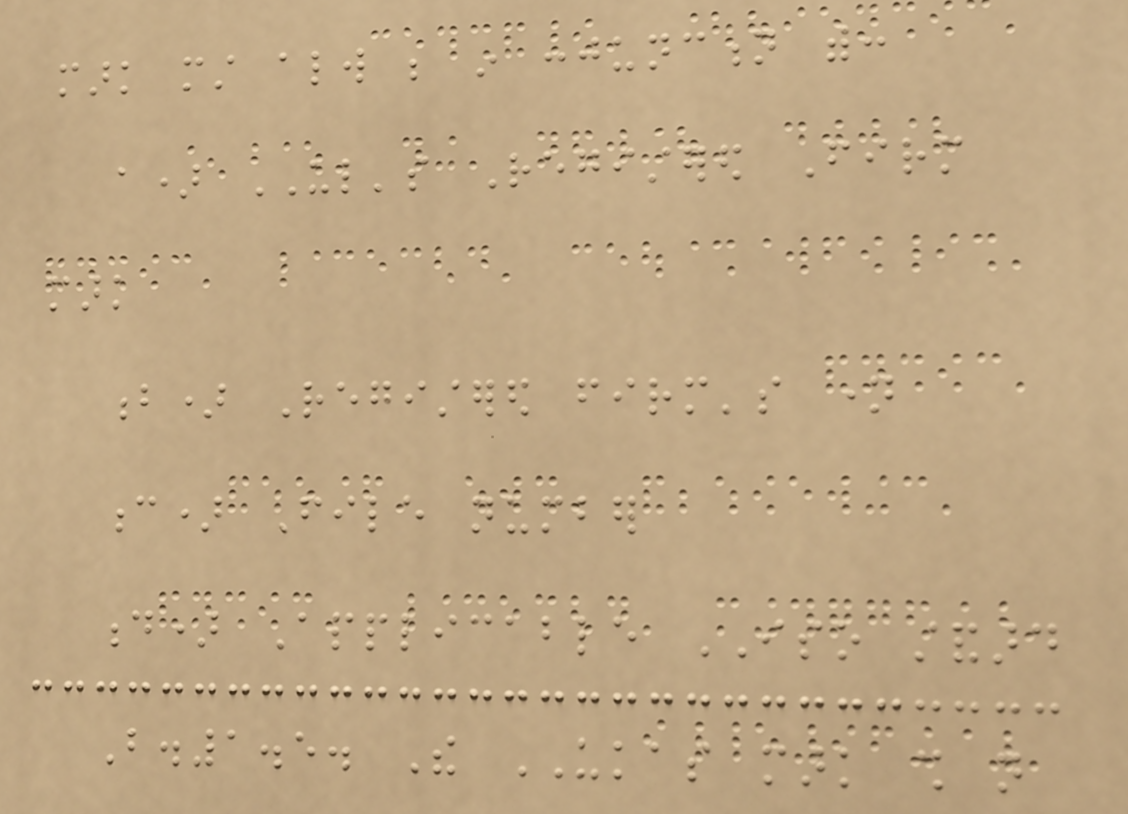mark must always be in conjunction with:
a) UL's Registered Firm
mark
b) Registered firm's name
c) File number
d) Applicable ISO standard
B.1.5. The UKAS mark shall not
